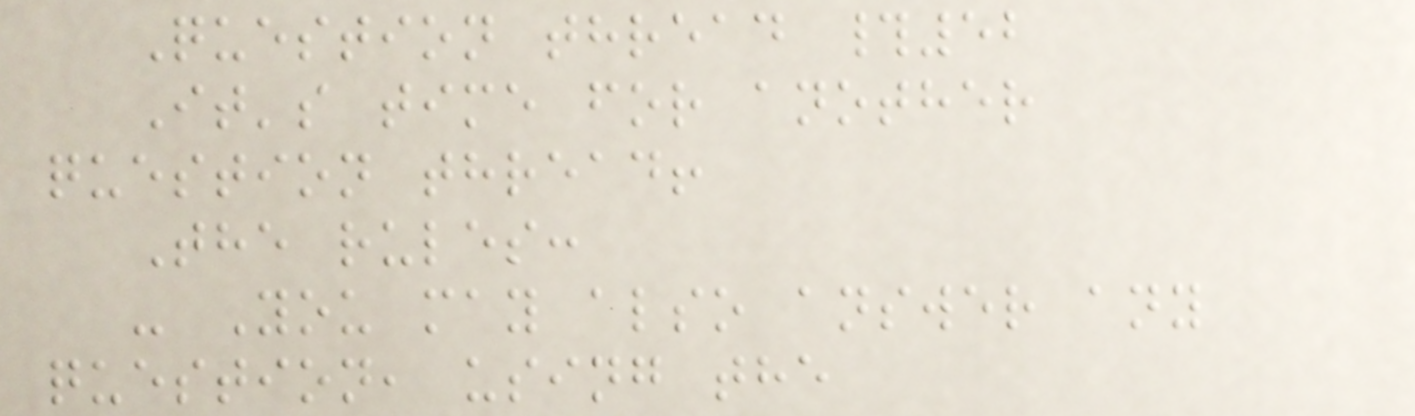Question thread #52
It's time for another
question thread!
The rules:
- You may also answer any
question, using the
